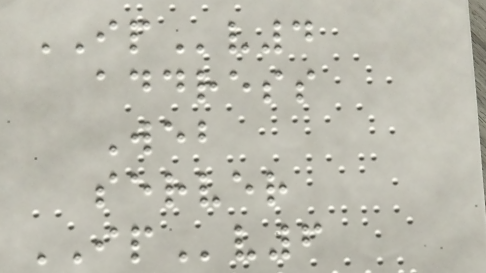IPv4
address
Web
server
IPv6
